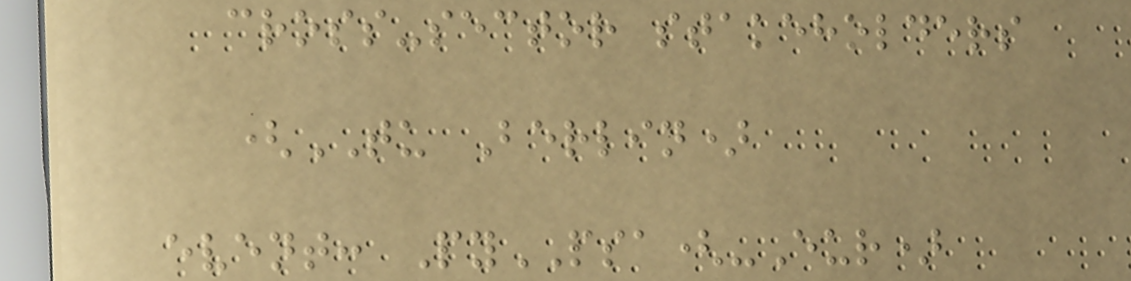cross-sector stakeholders
(TU Berlin)
event: PyPSA(-Eur)
